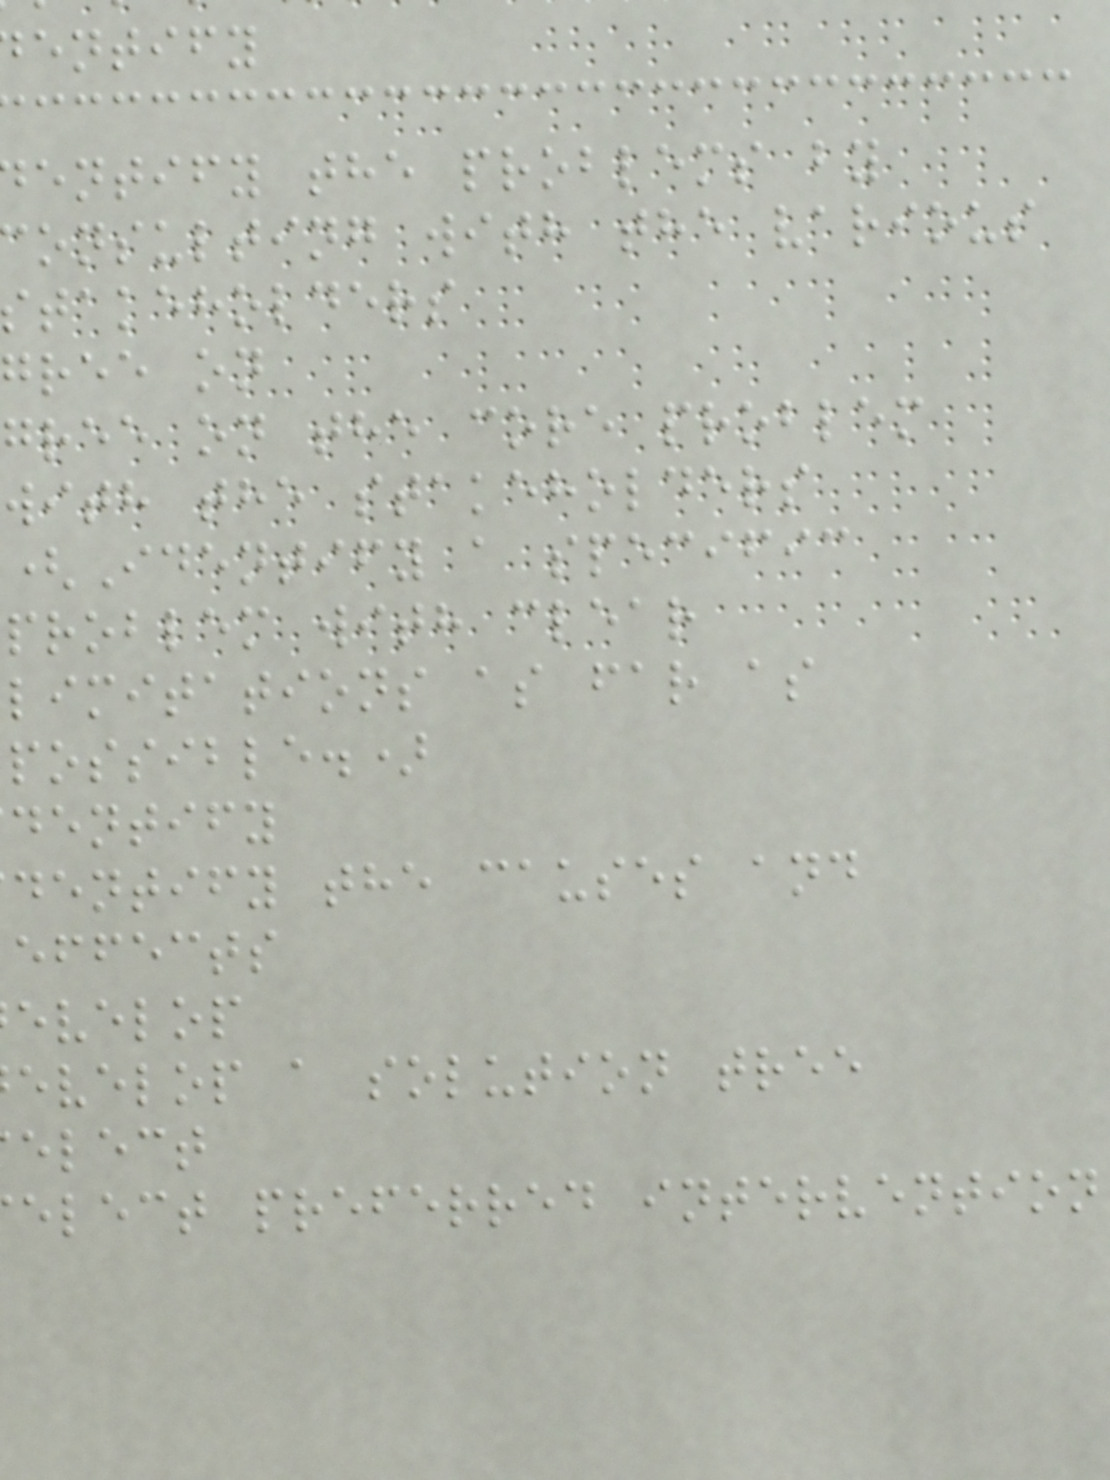entify
entify the problems by
onsulting with the various
takeholders
gree on
gree on the core problem
with the stakeholders
(Identify a specific
problem with clear
limitations as far as
possible.)
dentify
dentify the causes and
effects
evelop
evelop a solution tree
elect
elect preferred intervention
